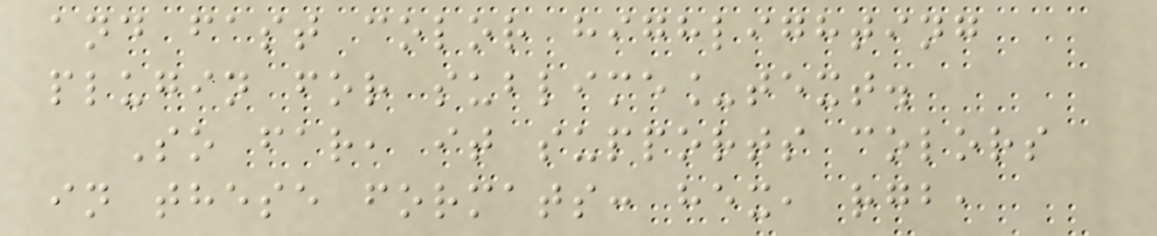and fast color highlighting
plugin for sublime_text.
So far, it supports colors
in these formats: hex, rgb,
